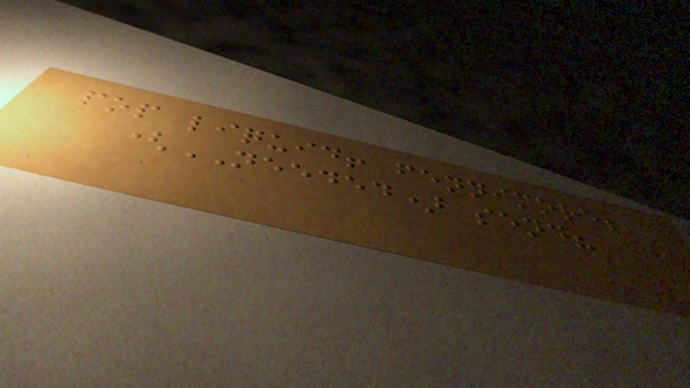pop liquid! fennimore;
(NEEDED) send?
